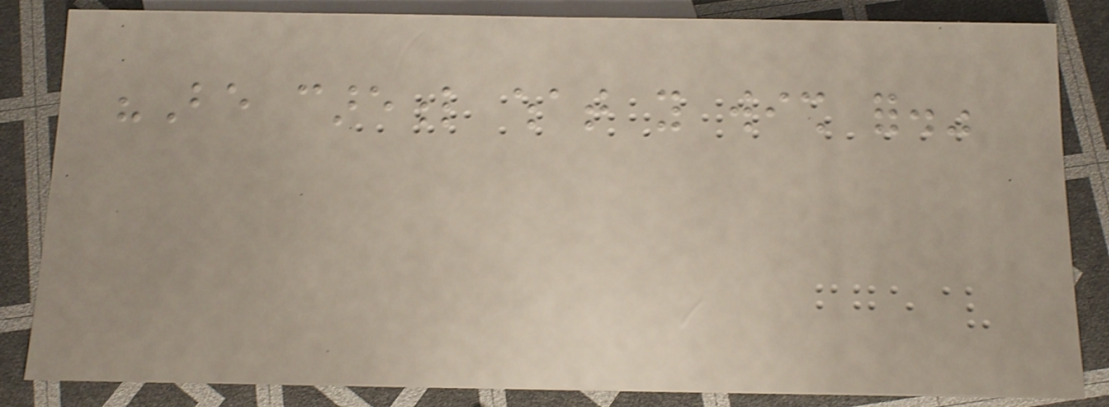"Be careful what you wish for."
